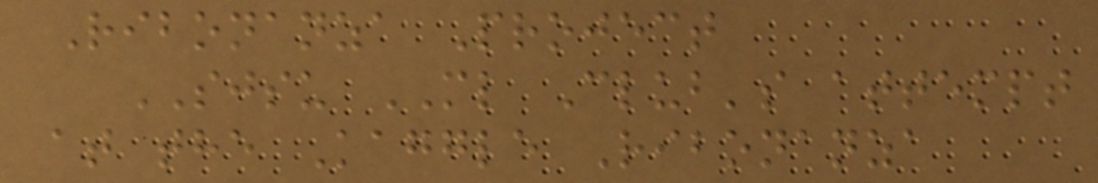Ribonanza Project
SJSU ML Club's attempt
at the Kaggle Ribonanza
